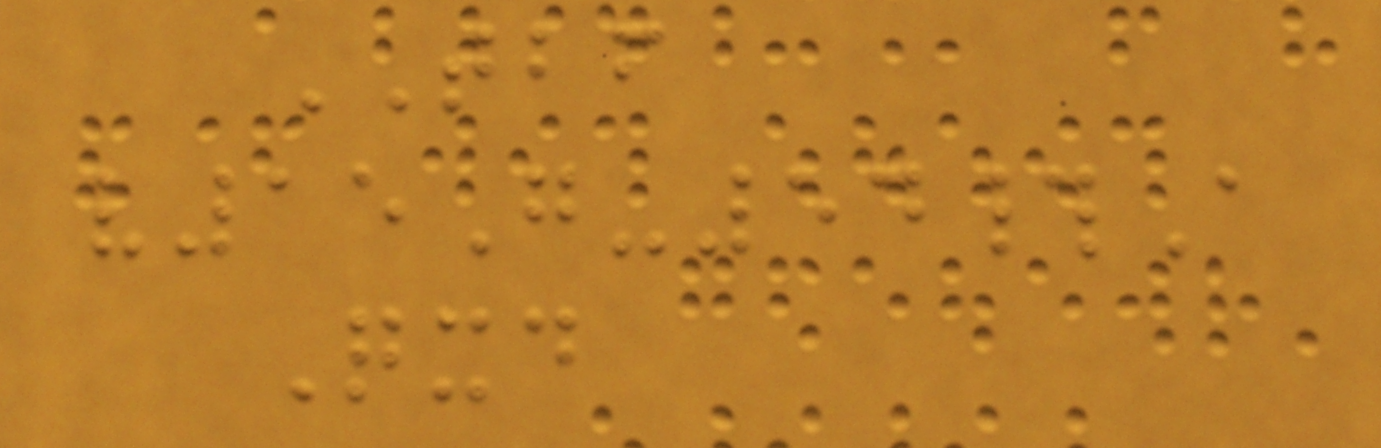TBF
v15G-54#A
Qxd
